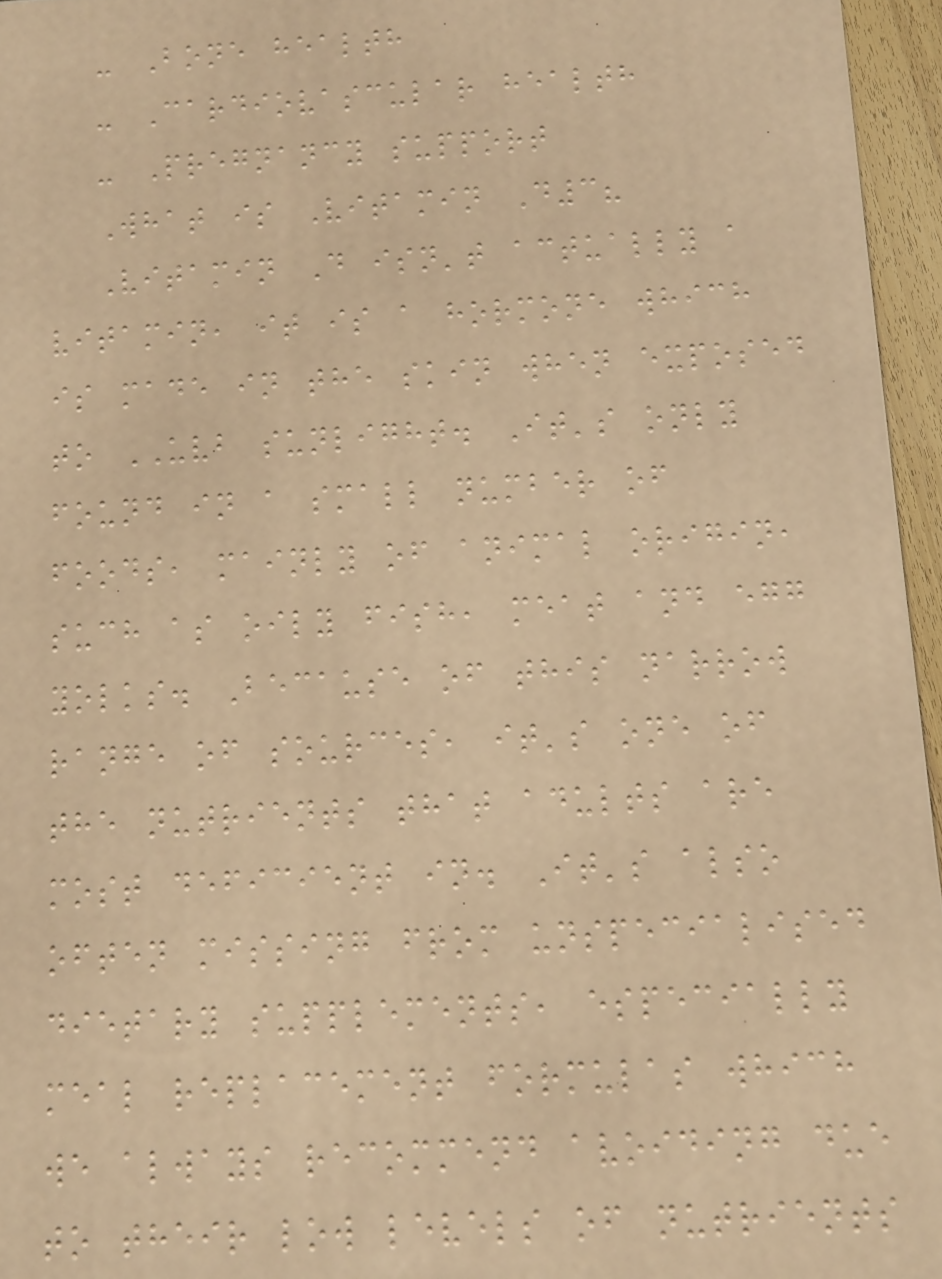- Bone health
- Cardiovascular health
- Pregnancy support
What is Vitamin D3?
Vitamin D isn't actually a
vitamin, it is a hormone which
is made in the skin when exposed
to UVB sunlight. It's only
found in a small number of
foods, mainly of animal origin,
such as oily fish, meat and egg
yolks. Because of this narrow
range of sources, it's one of
the nutrients that adults are
most deficient in. It's also
often missing from unspecialised
dietary supplements, especially
meal replacement formulas which
we always recommend avoiding due
to their low levels of nutrients
